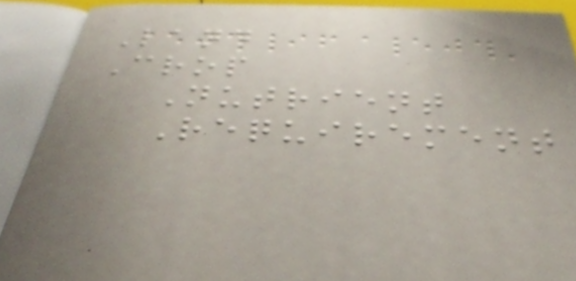Land
Crop
Nutrient
Requirement
